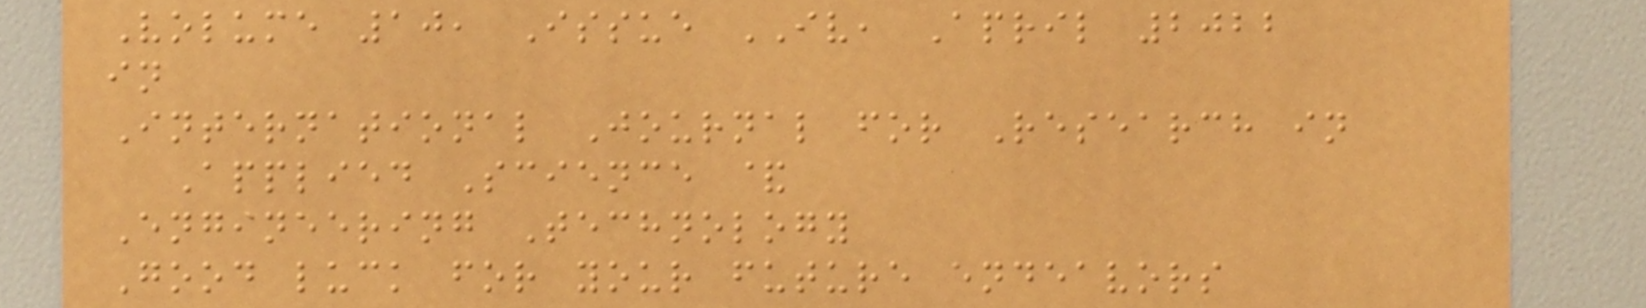Volume 10, Issue IV, April 2022
in
International Journal for Research in
Applied Science &
Engineering Technology
Good luck for your future endeavors
